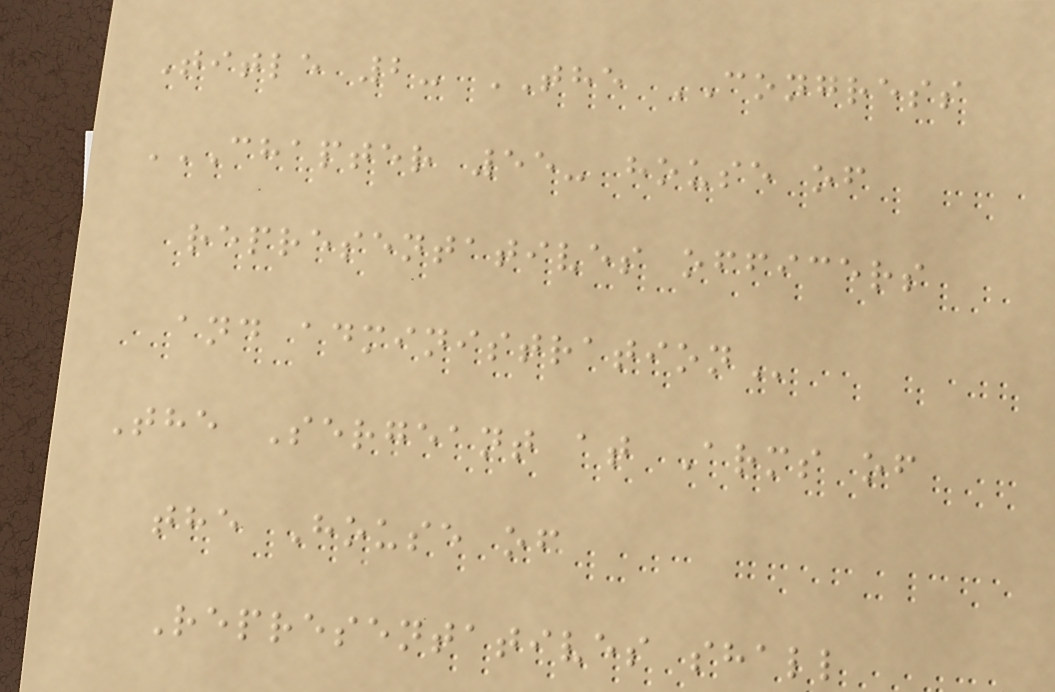Title 2- THE CONGRESS
CHAPTER 55- HOUSE OF
REPRESENTATIVES OFFICERS
AND ADMINISTRATION
The Sergeant at Arms of
the House of
Representatives shall
